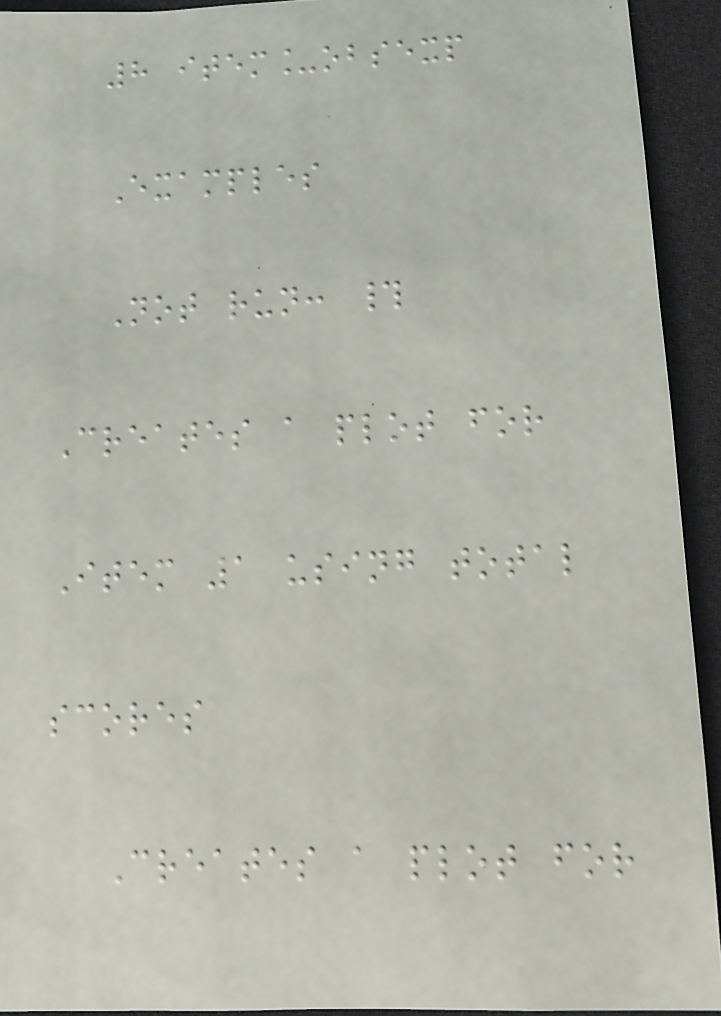8 item_obsexp
Examples
Not run: #
Creates a plot for
Item 1 using total
scores
Creates a plot for
